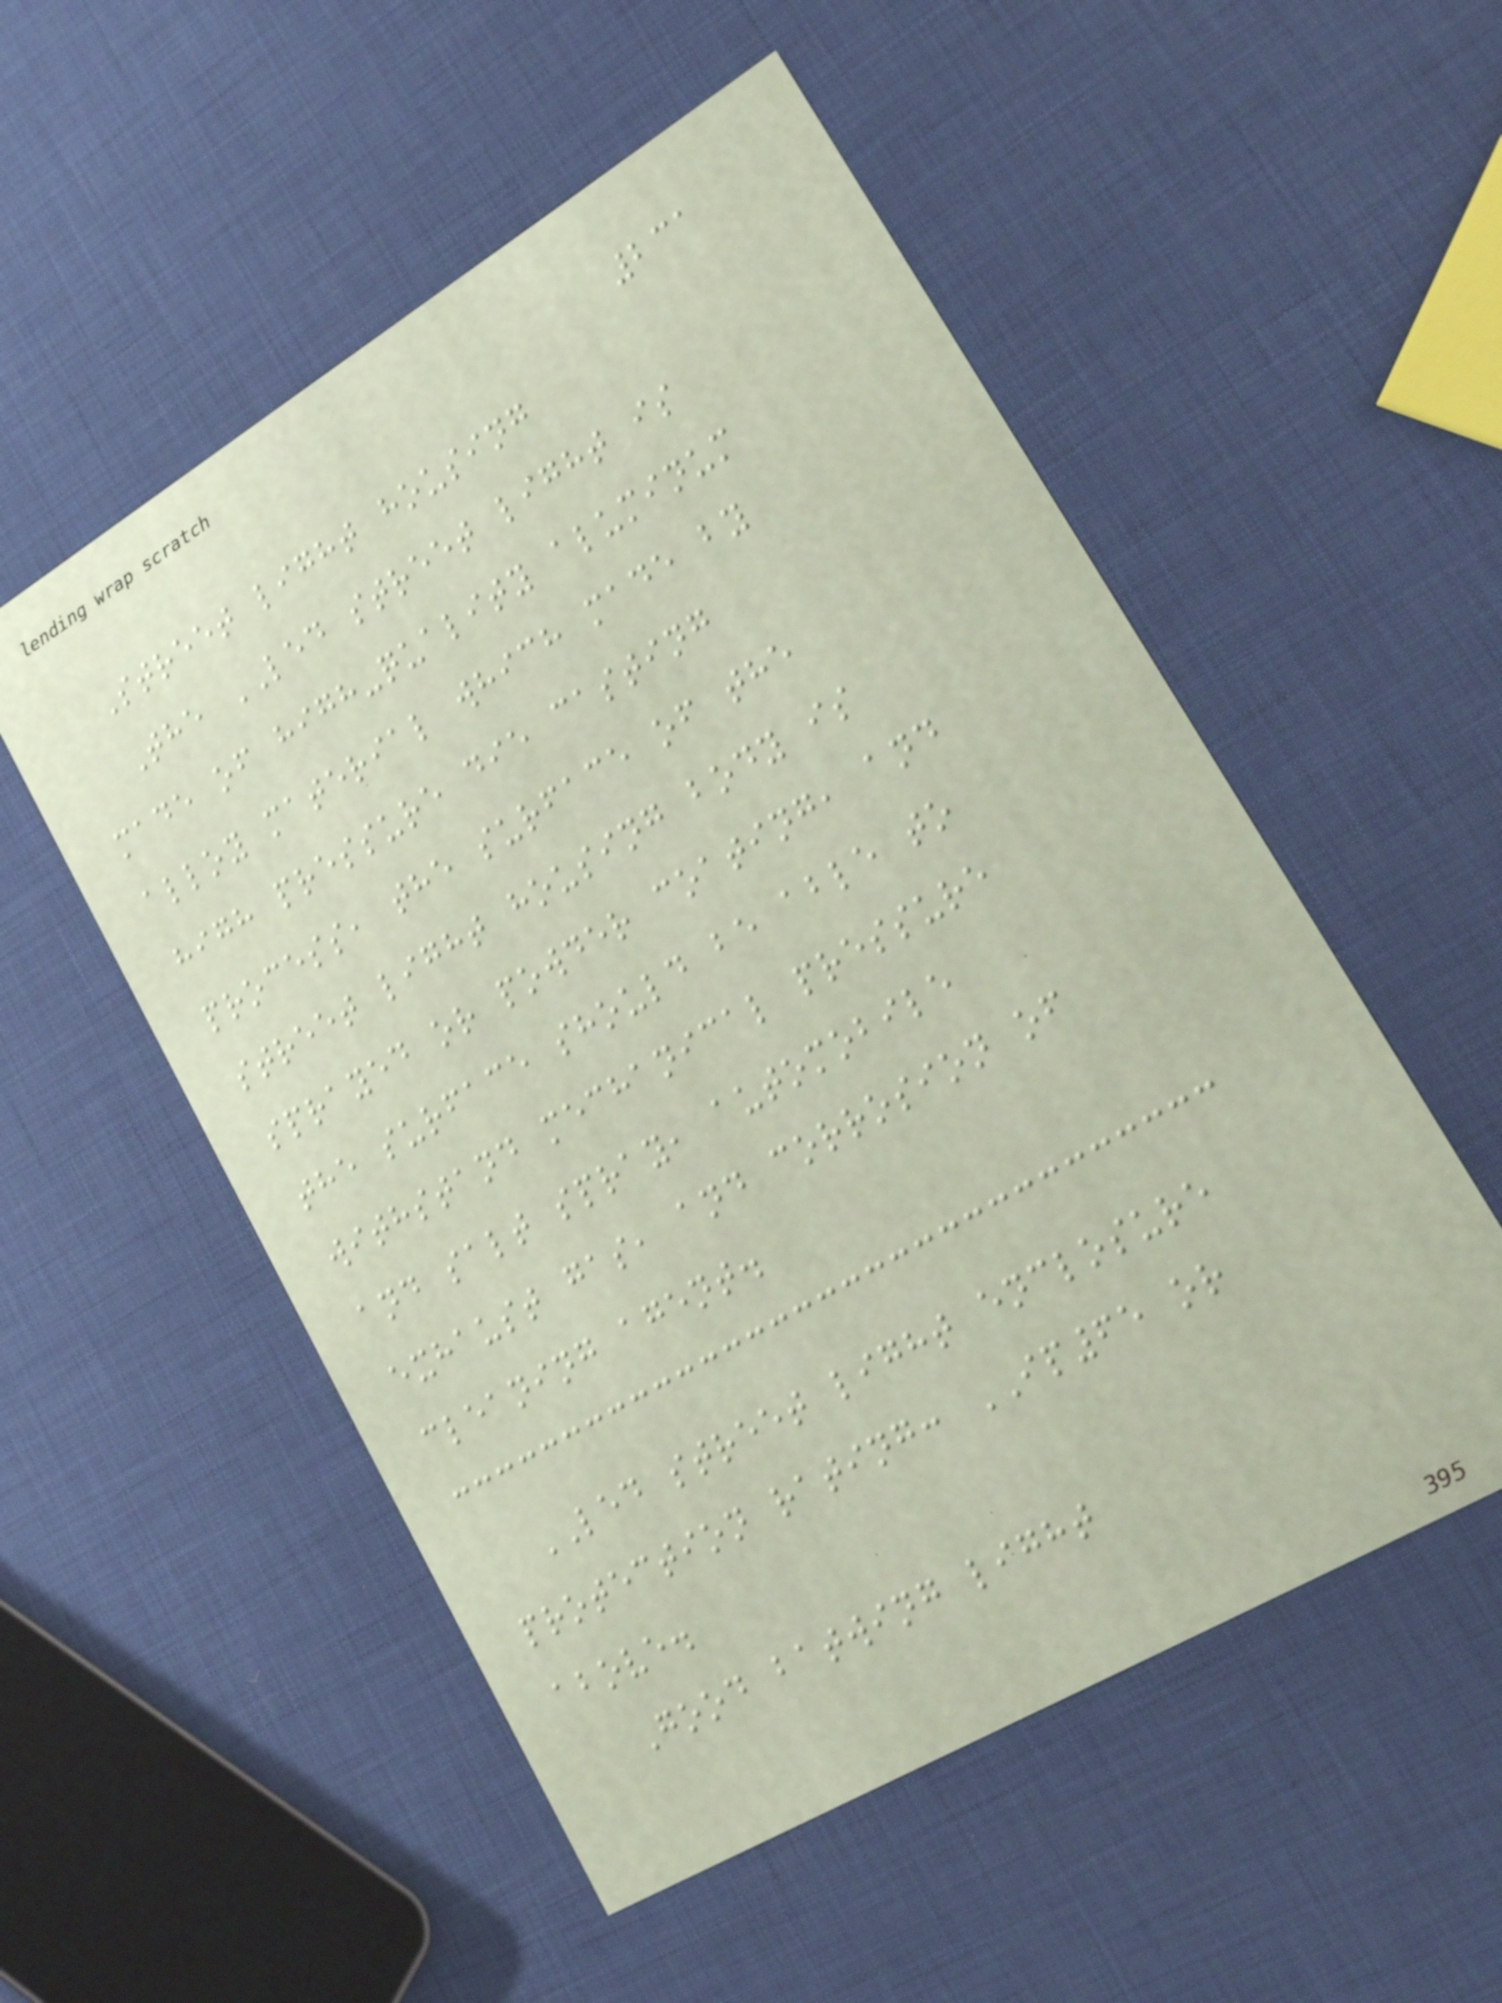231
Street light housing
The LED street light is
made of high-quality aluminum
alloy material which made by
high pressure die casting
process, the surface of the
street light housing body is
sprayed or powder coating, and
the surface should be able to
withstand mechanical pressure
and salt spray, automobile
exhaust gas, and corrosion of
cleaning agent.
LED street light enclosure
protection rating: IP65 or
above.
Good batwing light
